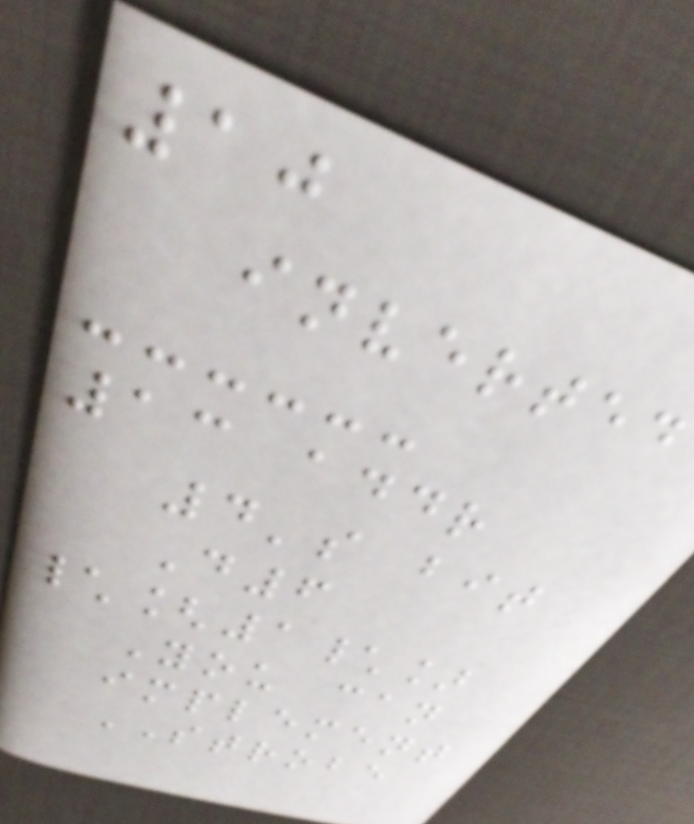10
inverted
13 addr
4's bit
D6
\[1\]
You can
implement
STROBE
